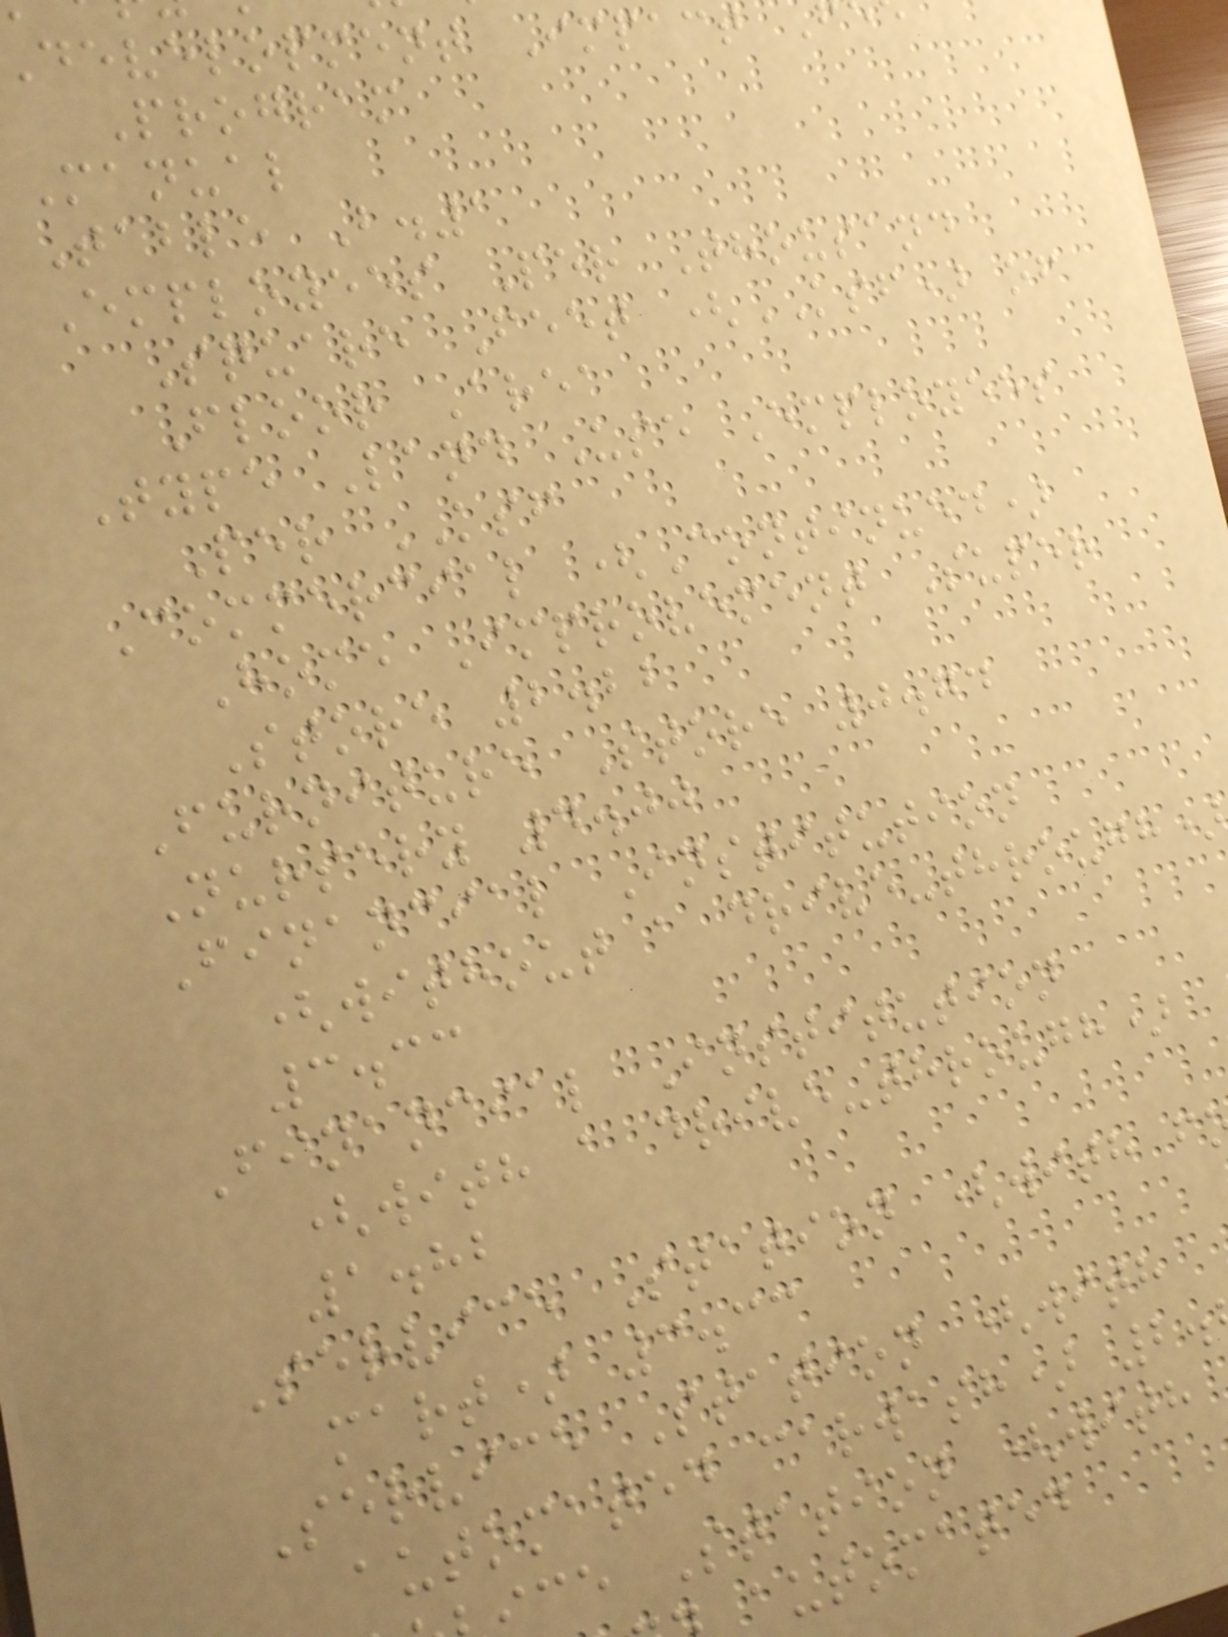development Impact
Program
Manual
Table B.1
Employees Per Thousand
Square Feet (KSF) of
Floor Area
Type Land Use Employees
Per KSF
Commercial (Continued)
Home Improvement Super
Store 2.22
Furniture Store 0.74
Nursery 4.00
Financial Institution
(without a drive-through)
3.33
Financial Institution
(with a drive-through)
1.82
Service Station (with f
mart) 3.33
Service Station (with
automated carwash) 2.
ce Station (with
automated
